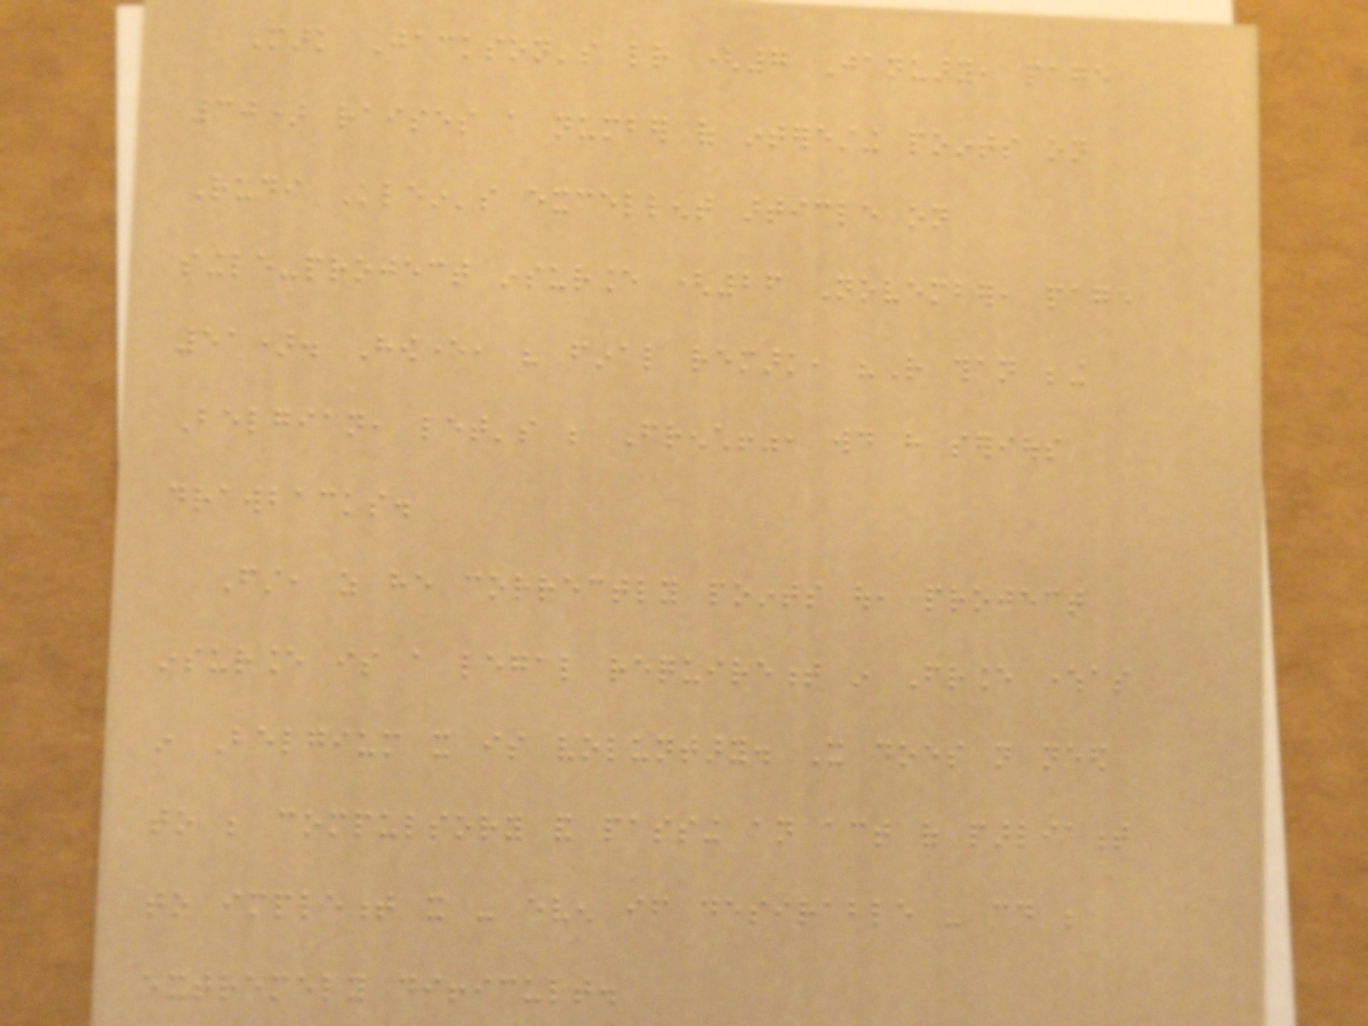Mark Jackson's letter (7 January, page
30) raises a number of interesting points on
Rudi Klein's excellent article on
single-project insurance (26 November, page
51). However, his final remark, "Rather than being
Belgian, let's be French!", would have serious
drawbacks.
First, as he correctly points out, project
insurance is a legal requirement in France whereas
in Belgium it is voluntary. It does not need
to be compulsory and passing an act of parliament
to implement it - even if desirable - could be
extremely difficult.
